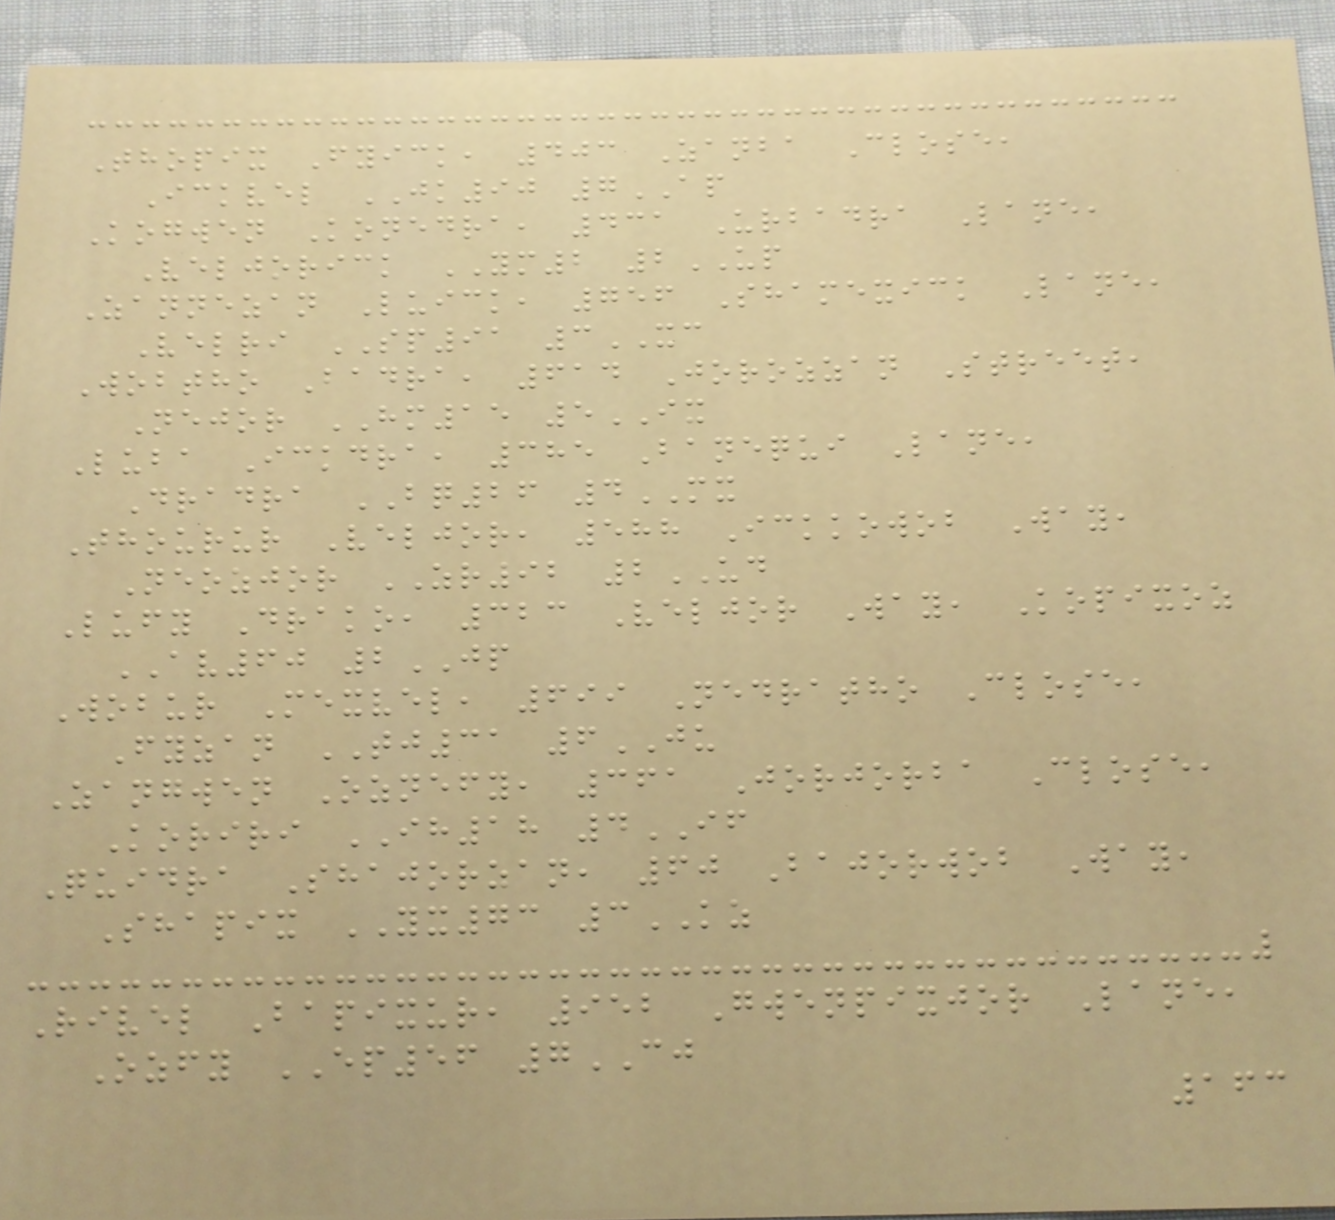Thopix Fyick, 403 Zanba Close,
Ickvel JK90 7AP
Kogwen Konedra, 431 Urbadra Lane,
Veljorick YM2 2UP
Zannezan Luick, 756 Shamexick Lane,
Velri SP91 3XC
Wobtho Badra, 614 Jorozzan Street,
Nejor HM15 5IX
Luba Ickdra, 385 Banequi Lane,
Dradra BQ26 4MX
Thourur Veljor, 588 Ickkowob Way,
Neozjor ZR92 2UD
Lufy Drako, 323 Veljor Way, Kopixoz
AV60 2JP
Wobur Mexvel, 699 Nedratho Close,
Fyzan TJ31 6JU
Zangwen Oznefy, 361 Jorjorba Close,
Koriri IH18 4IF
Quidra Shajorzan, 60 Bajorwob Way,
Shapix YX73 3KZ
Rivel Bapixur, 952 Gwenpixjor Lane,
Ozfy EP56 7CJ
163
